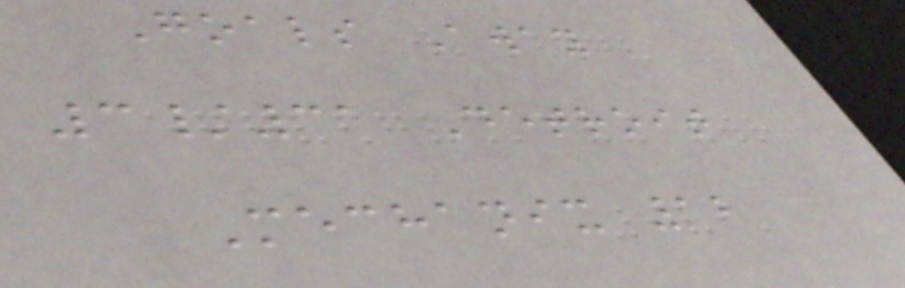Goals Away
3/31 Detroit
Mechanix 12
